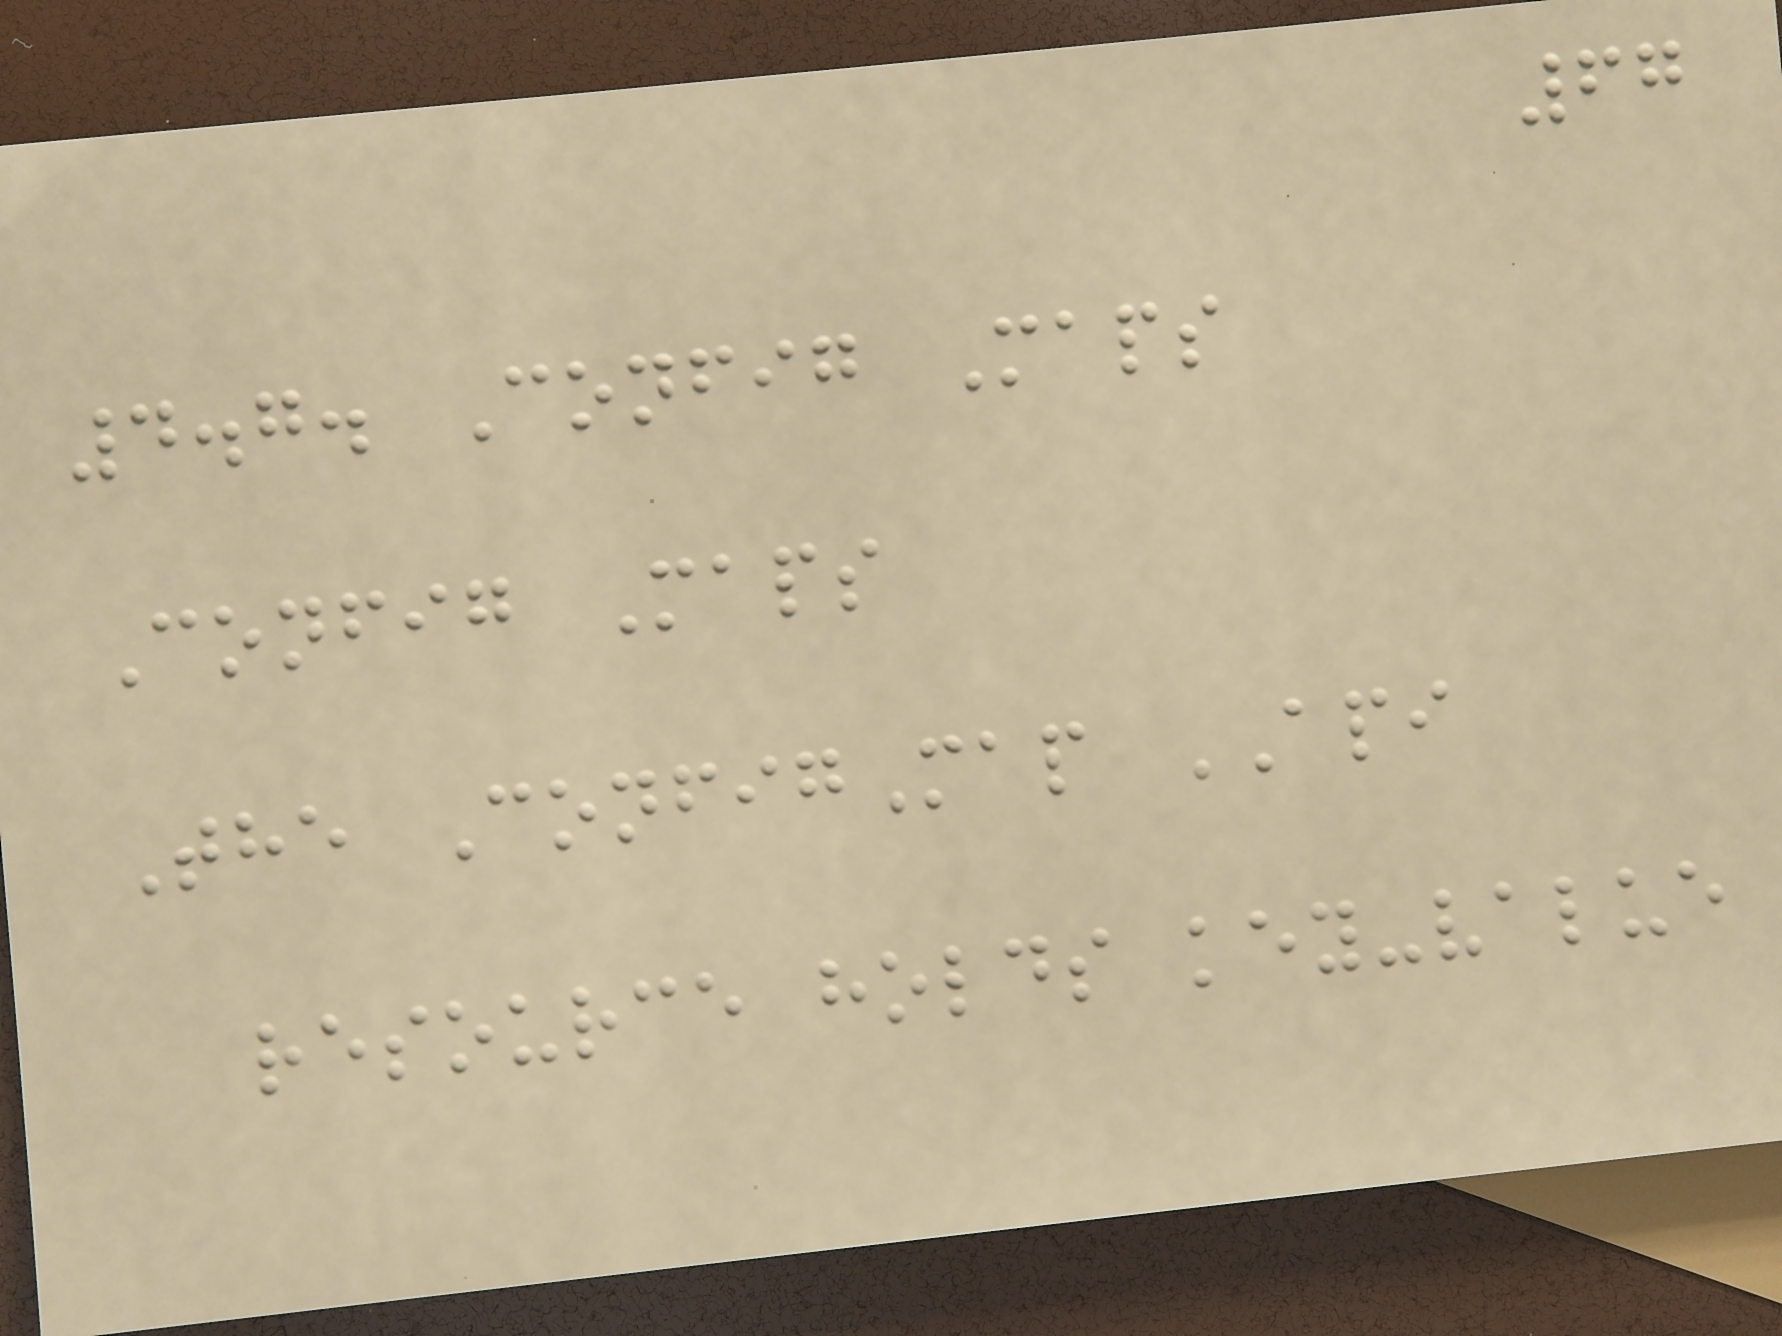67
4.7. Config Maps
Config Maps
The ConfigMap API
resource holds key-value
